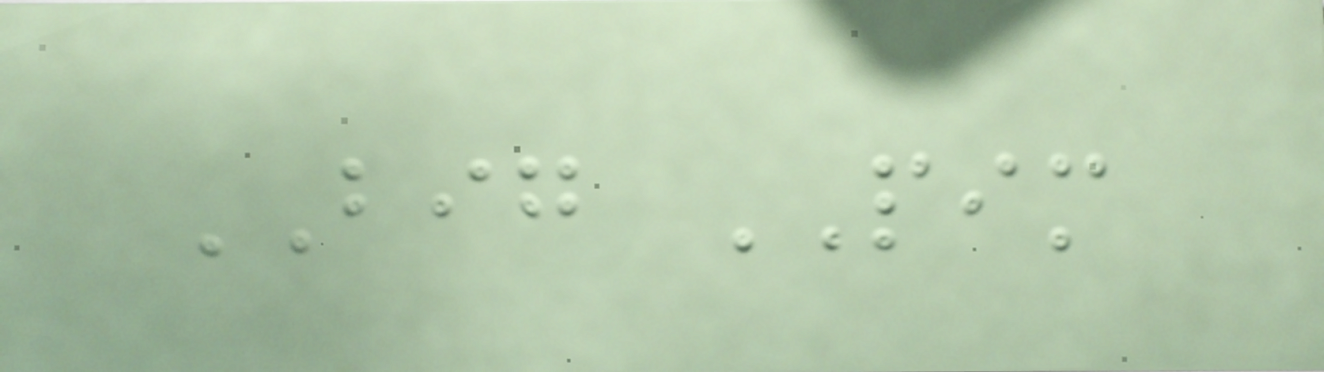BIG PIM
